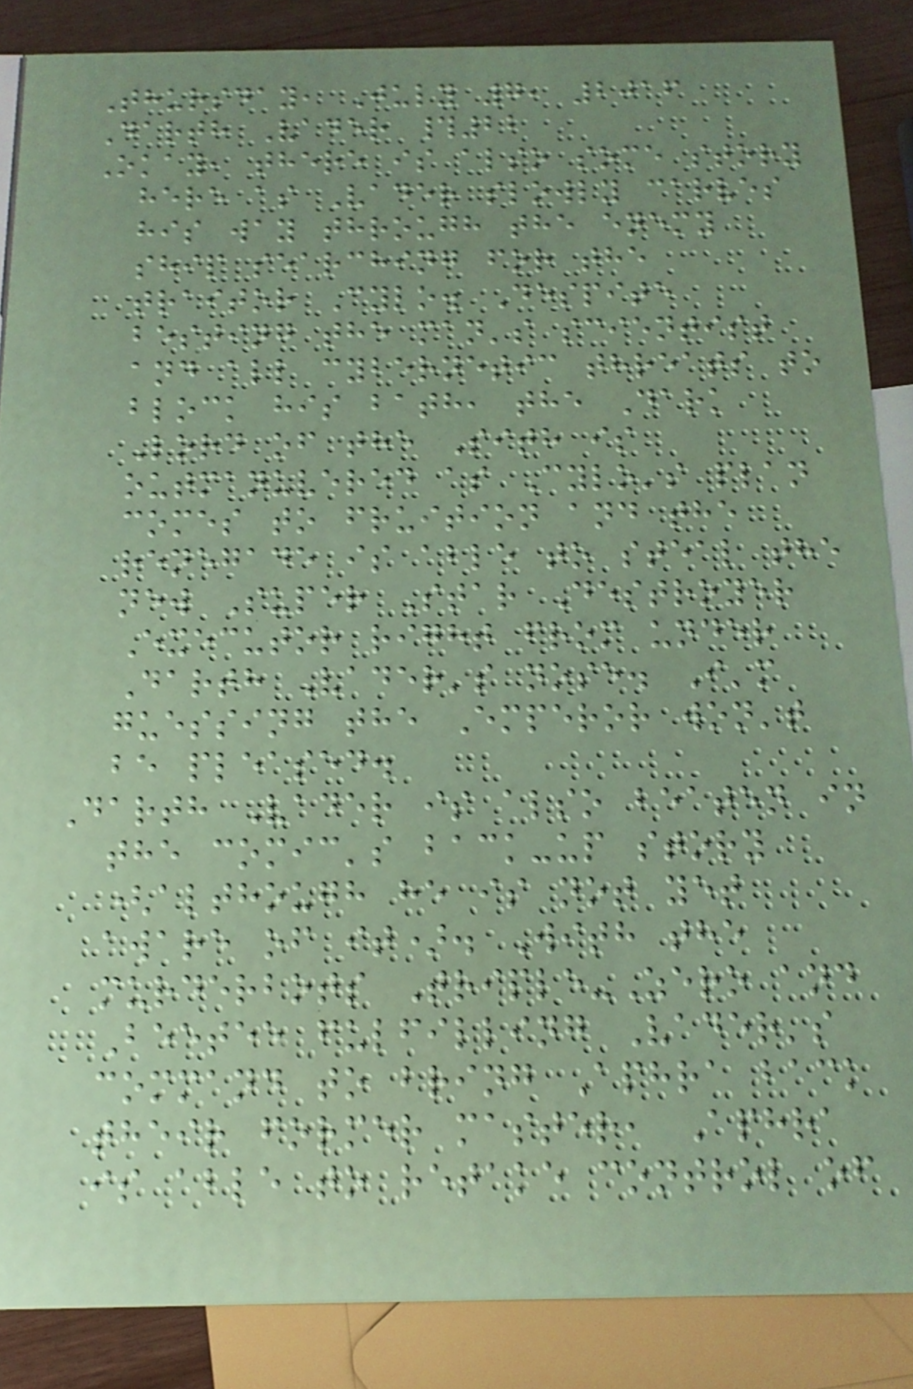Thursday, July 7, 2016
Darth Vader #22
Okay, there is also some story
here as Vader slowly carves
his way through the enemy
ship searching for the
traitor Cylo. Despite
besting the man's scientist
and all cybernetic threats to
block his bath, the Dark
Lord of the Sith is
outmanuvered as Cylo's plan
comes to fruition and the
renegade is able to steal the
new Super Star Destroyer
Executor right from under
Darth Vader's nose. I'm
guessing the Emperor won't
be pleased.
Darth Vader is also beaten in
the comic's back-up story
(although he is not yet
aware of it). With the
murderbots Triple-Zero and
Beetee fulfilling Vader's
command to bring Aphra back
their former master, Aphra
is able to retake control of
